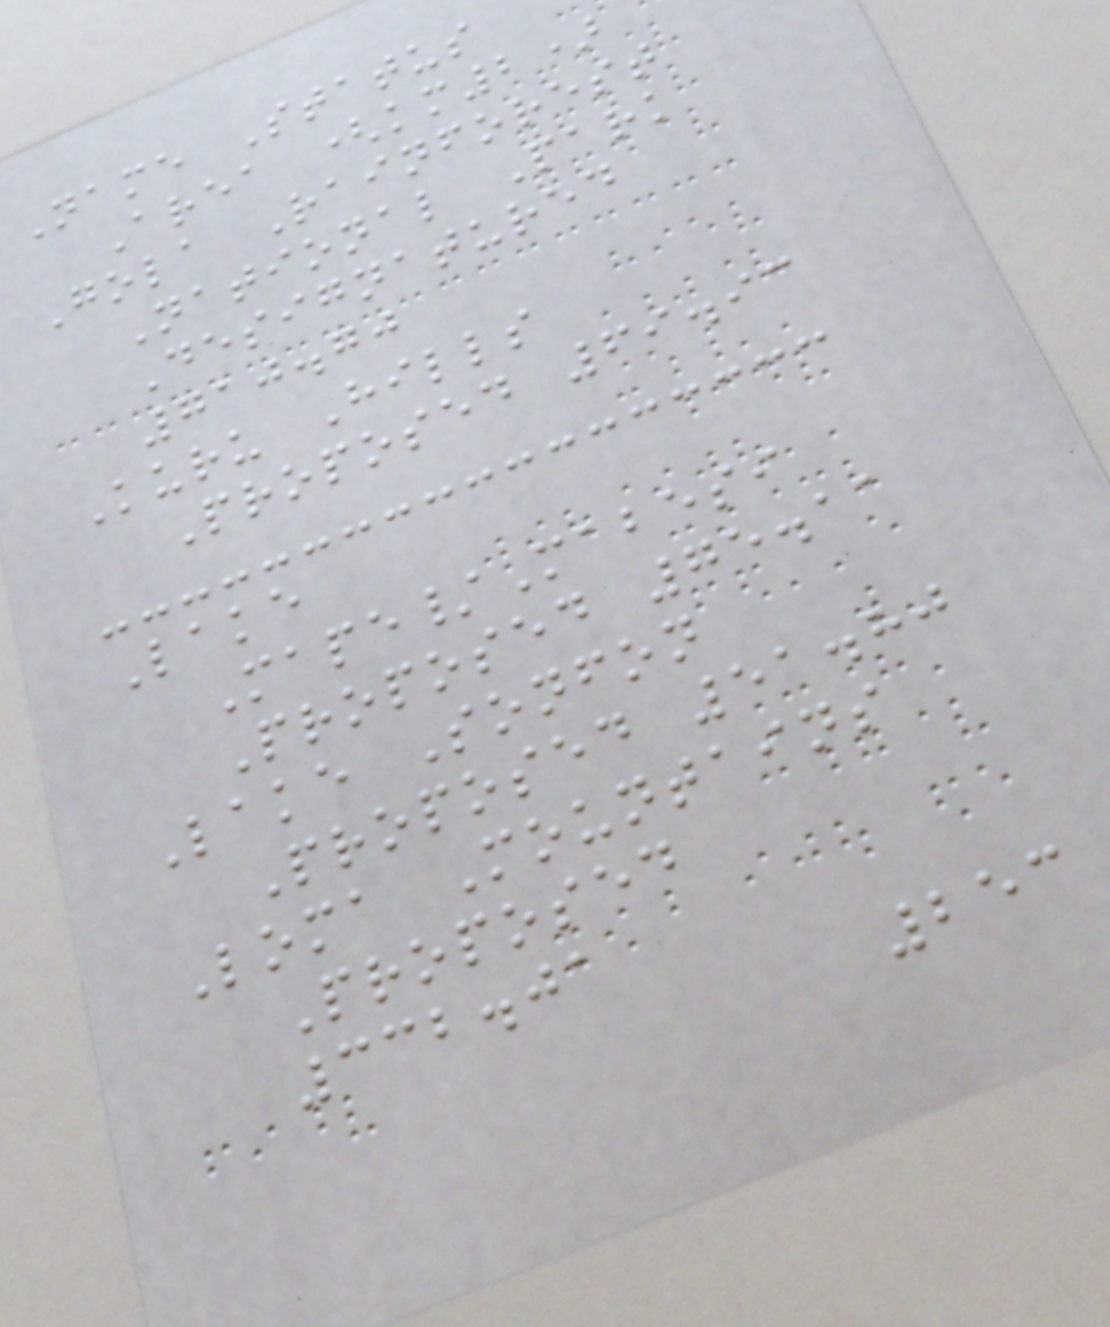Name Status
Area (km2)
Gola Rainforest
National Park
Designatured
710.70
Kuru Hills
Proposed 69.93
Lake
Mape/Mabesi
Proposed 75.11
Lake Sonfon
Proposed 51.80
Loma Mountains
Proposed
332.01
253
